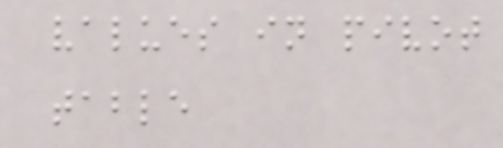values in pivot
table
